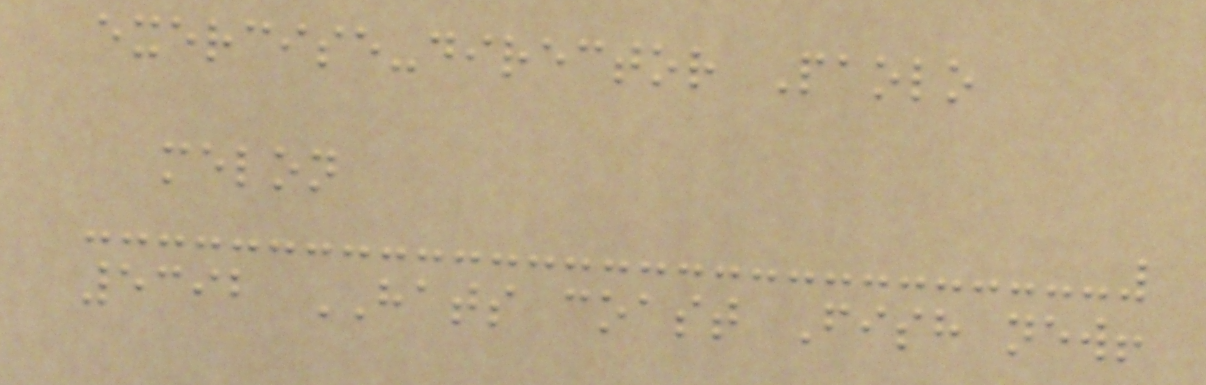exercise-director Paolo
melon
5392 HATS coast Fish new!
